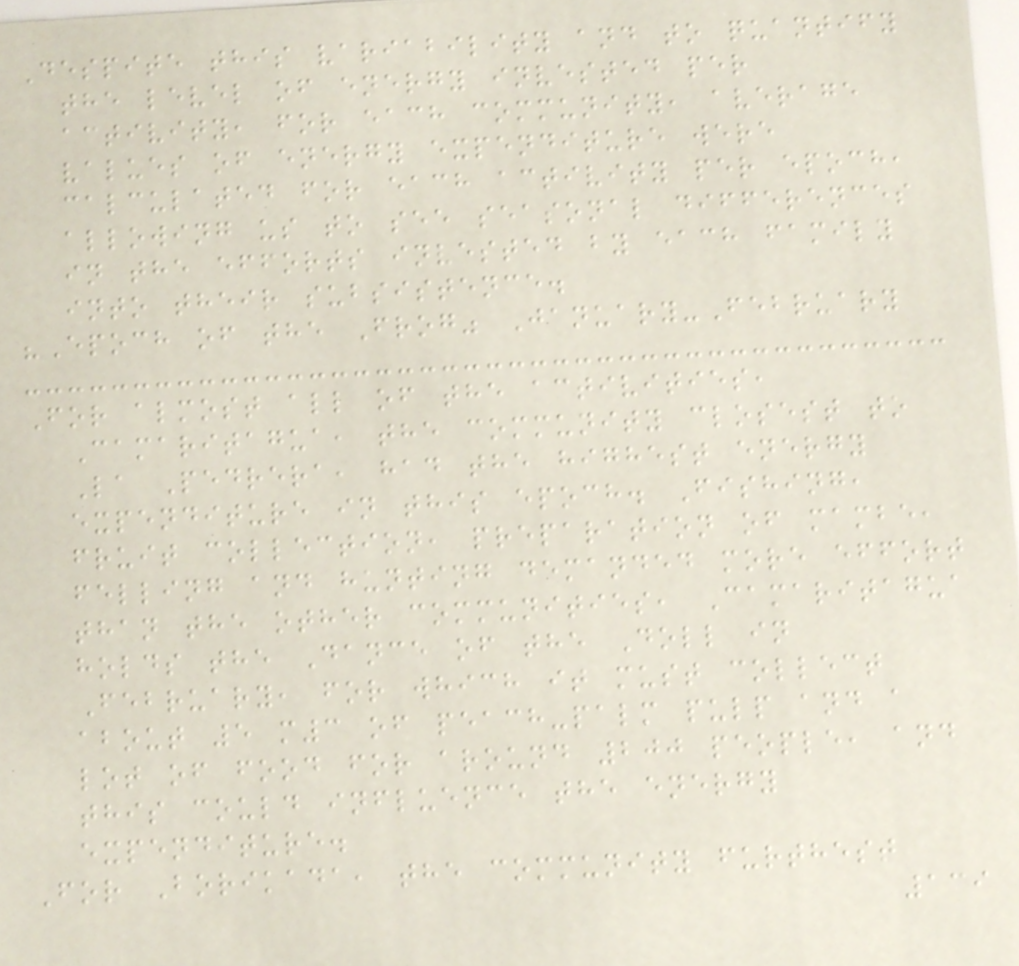Despite this variability and to quantify
the level of energy invested per
activity, for each community, average
values of energy expenditure were
calculated for each activity per epoch,
allowing us to see seasonal differences
in the efforts invested by each family
into their subsistence.
"Epoch of the Frog" January-February
For almost all of the activities,
Camaritagua, the community closest to
La Pedrera, had the highest energy
expenditure in this epoch. Fishing,
fruit collection, preparation of mambe,
felling and hunting demanded more effort
than the other communities, Camaritagua
holds the Dance of the Doll in
February, for which it must collect
about 5 m3 of peach-palm pulp and a
lot of food for around 200 people, and
this could influence the energy
expenditure.
For Borikada, the community furthest
139
